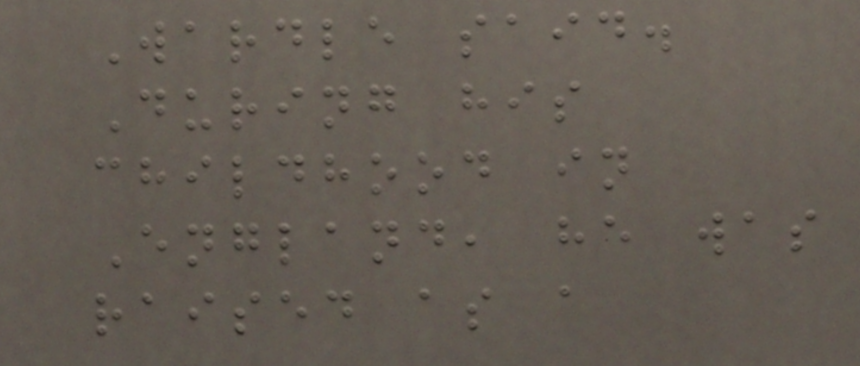Wardle said.
During his
childhood in
England, he was
raised as a
